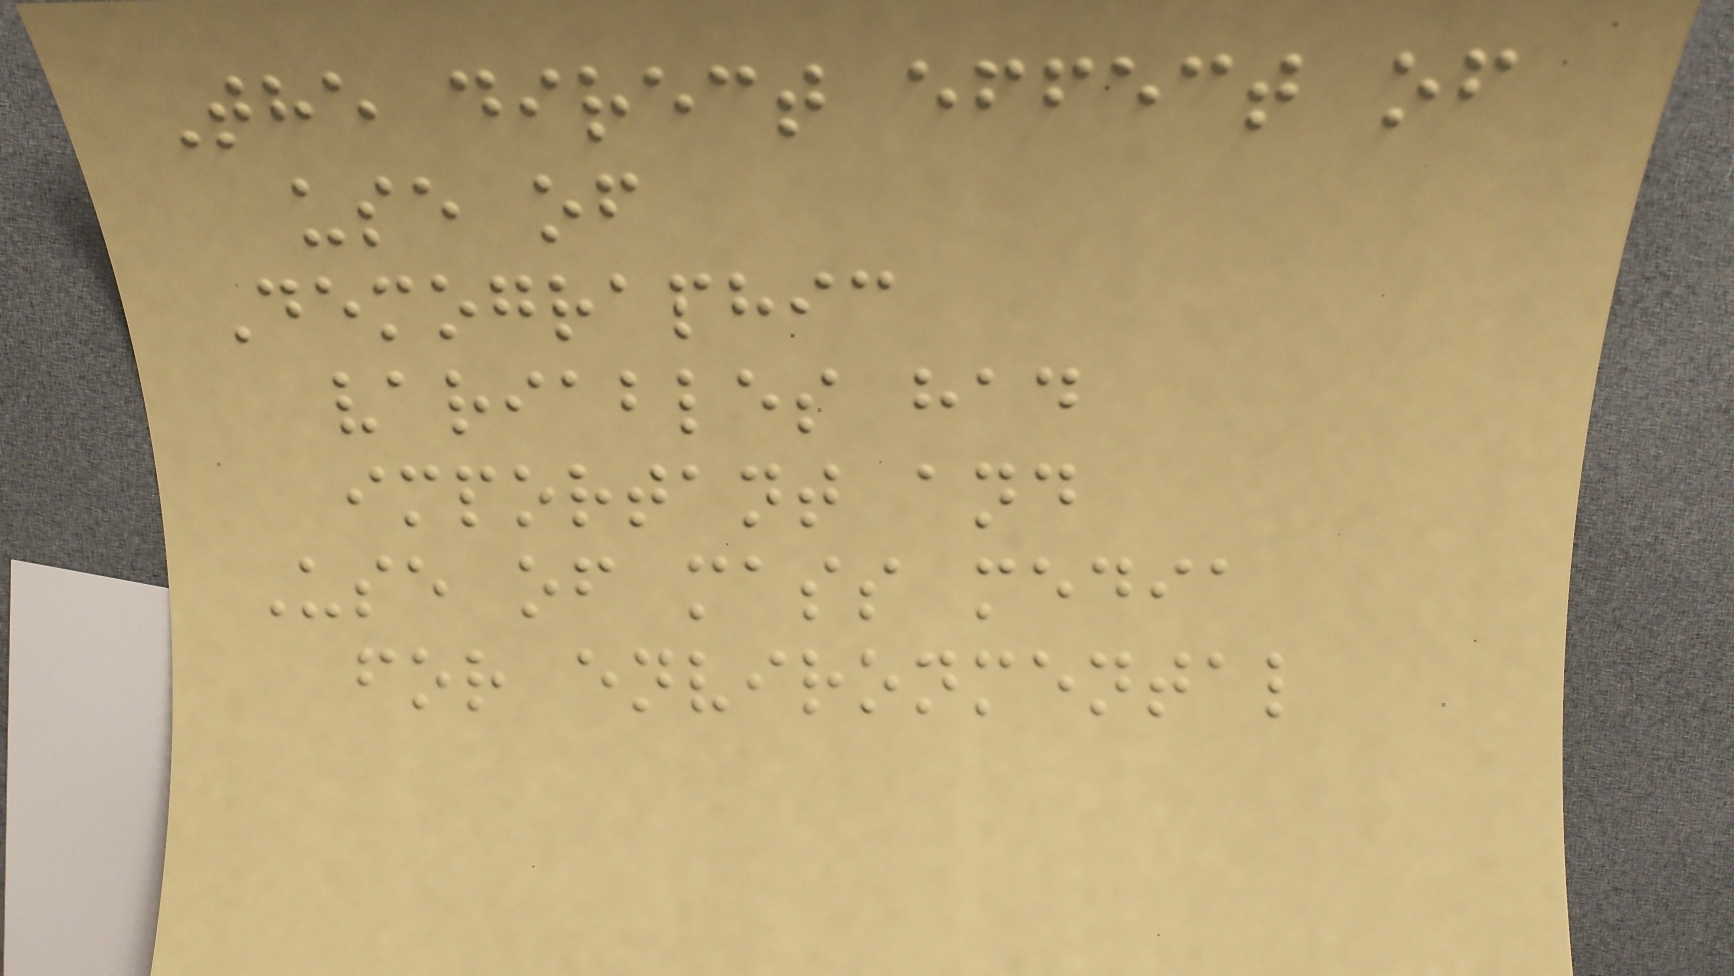The direct effect of
use of
Demographic
variables had
important and
Use of mass media
for environmental
